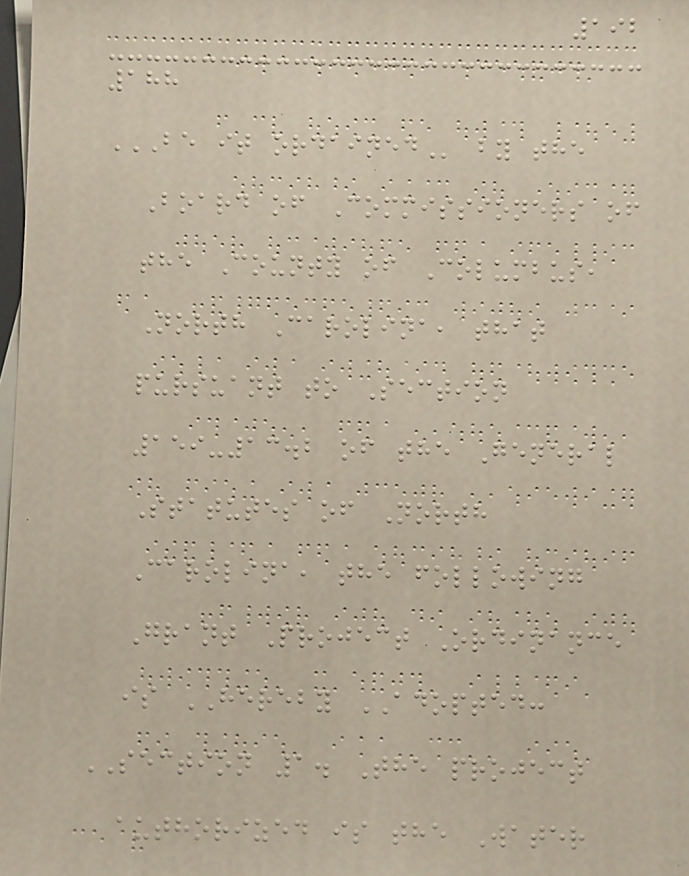192
188
BE IT ORDAINED by the
Board of Commissioners of
the County of Columbus,
North Carolina, that
pursuant to Section
159-13.2 of the General
Statutes of North
Carolina, the following
Grant Project Ordinance
is HEREBY ADOPTED:
SECTION 1. The project
authorized is the Water
